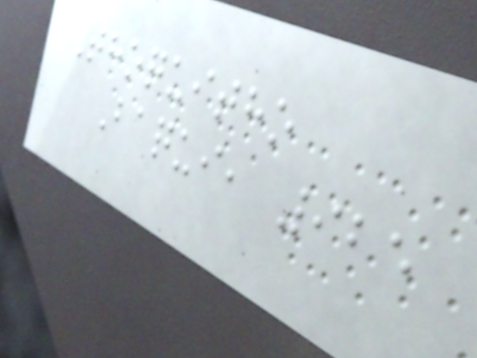Thoquitho
Baqui, 925
